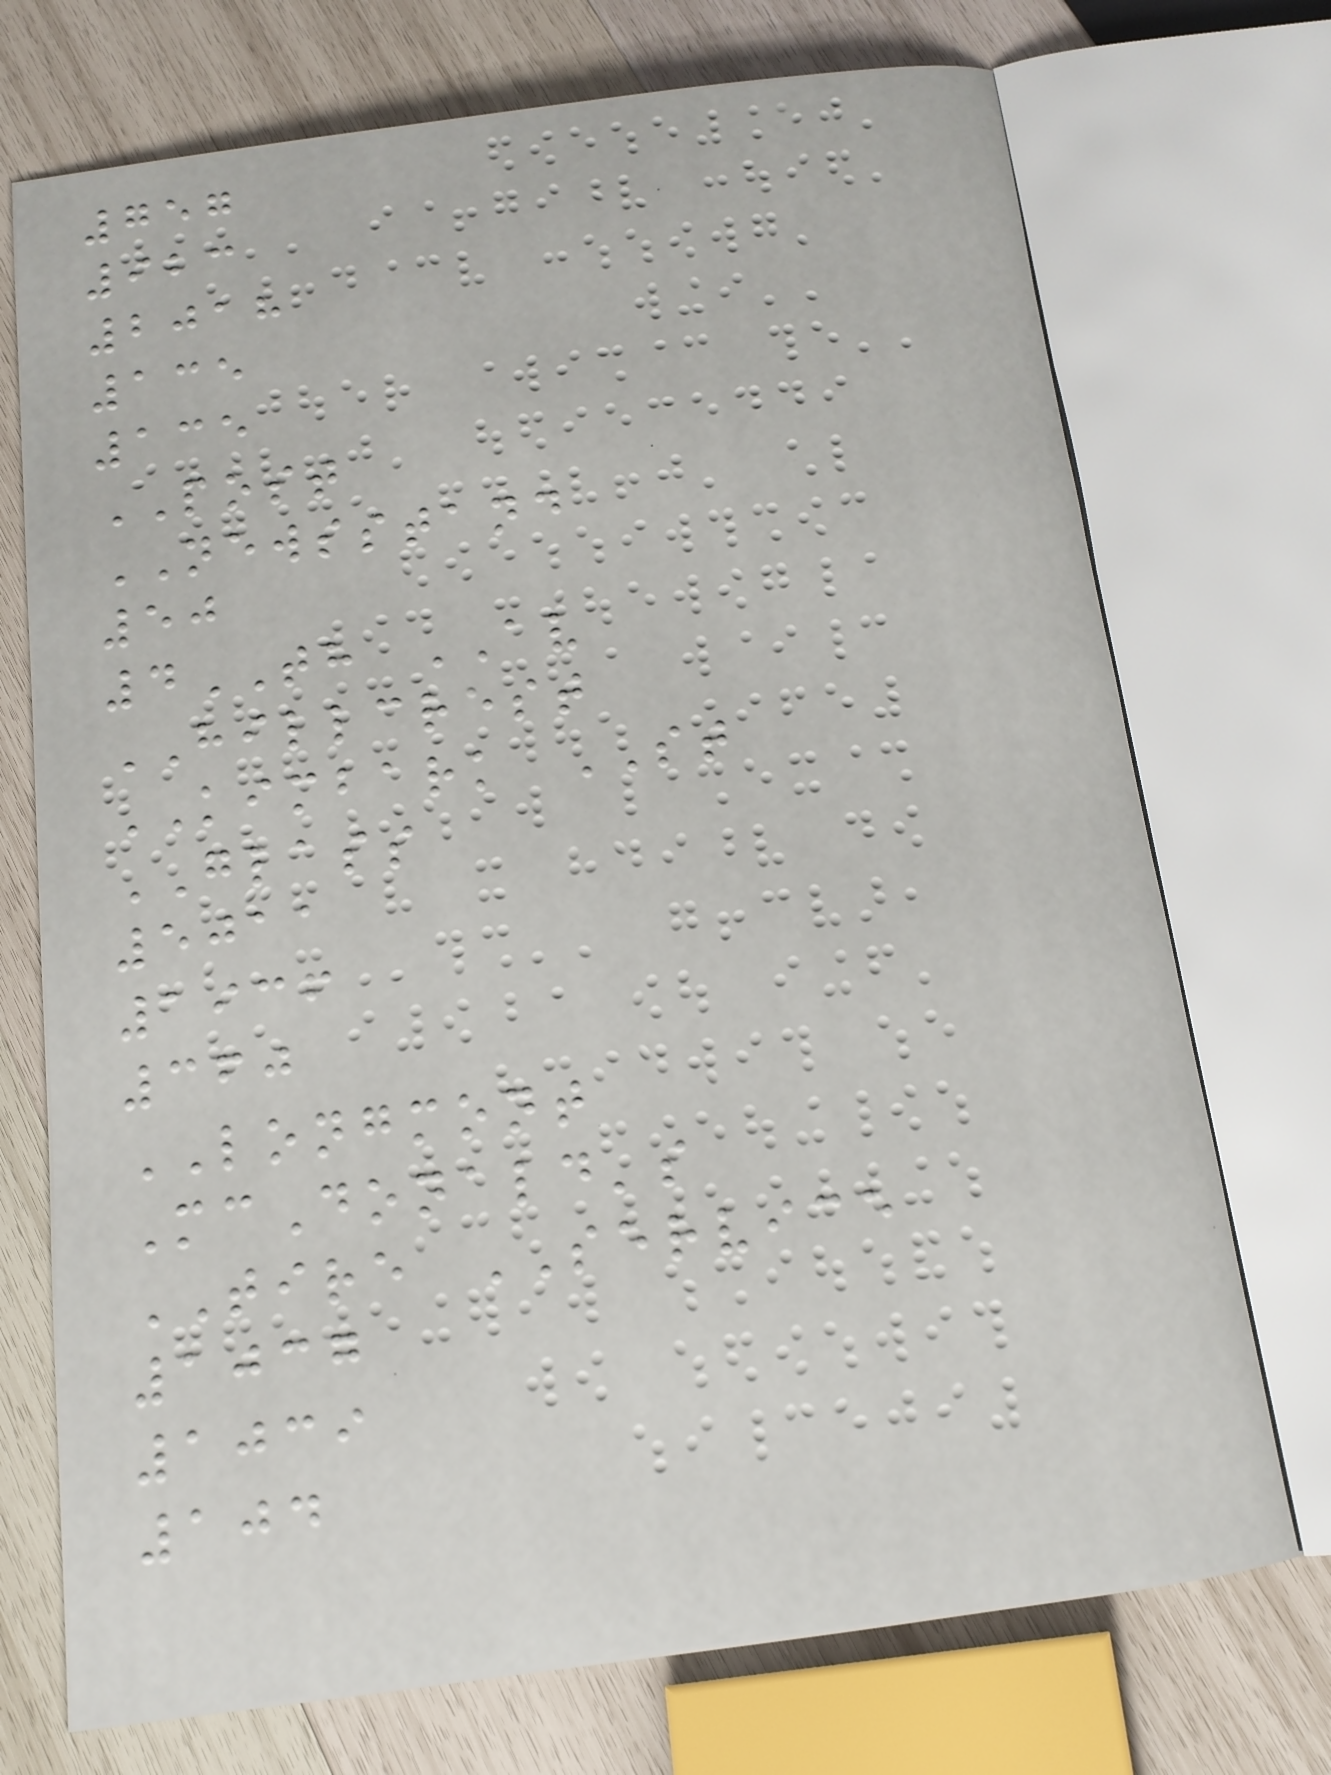757
923
2018
135
135
POST
NEWSSTAND
50
4TH AV
HILLCREST
KIMBARK ST
GLASS
5011
1936
360
LONGMONT
McDonald's
TIRE SERVICE
1037
1039
104
